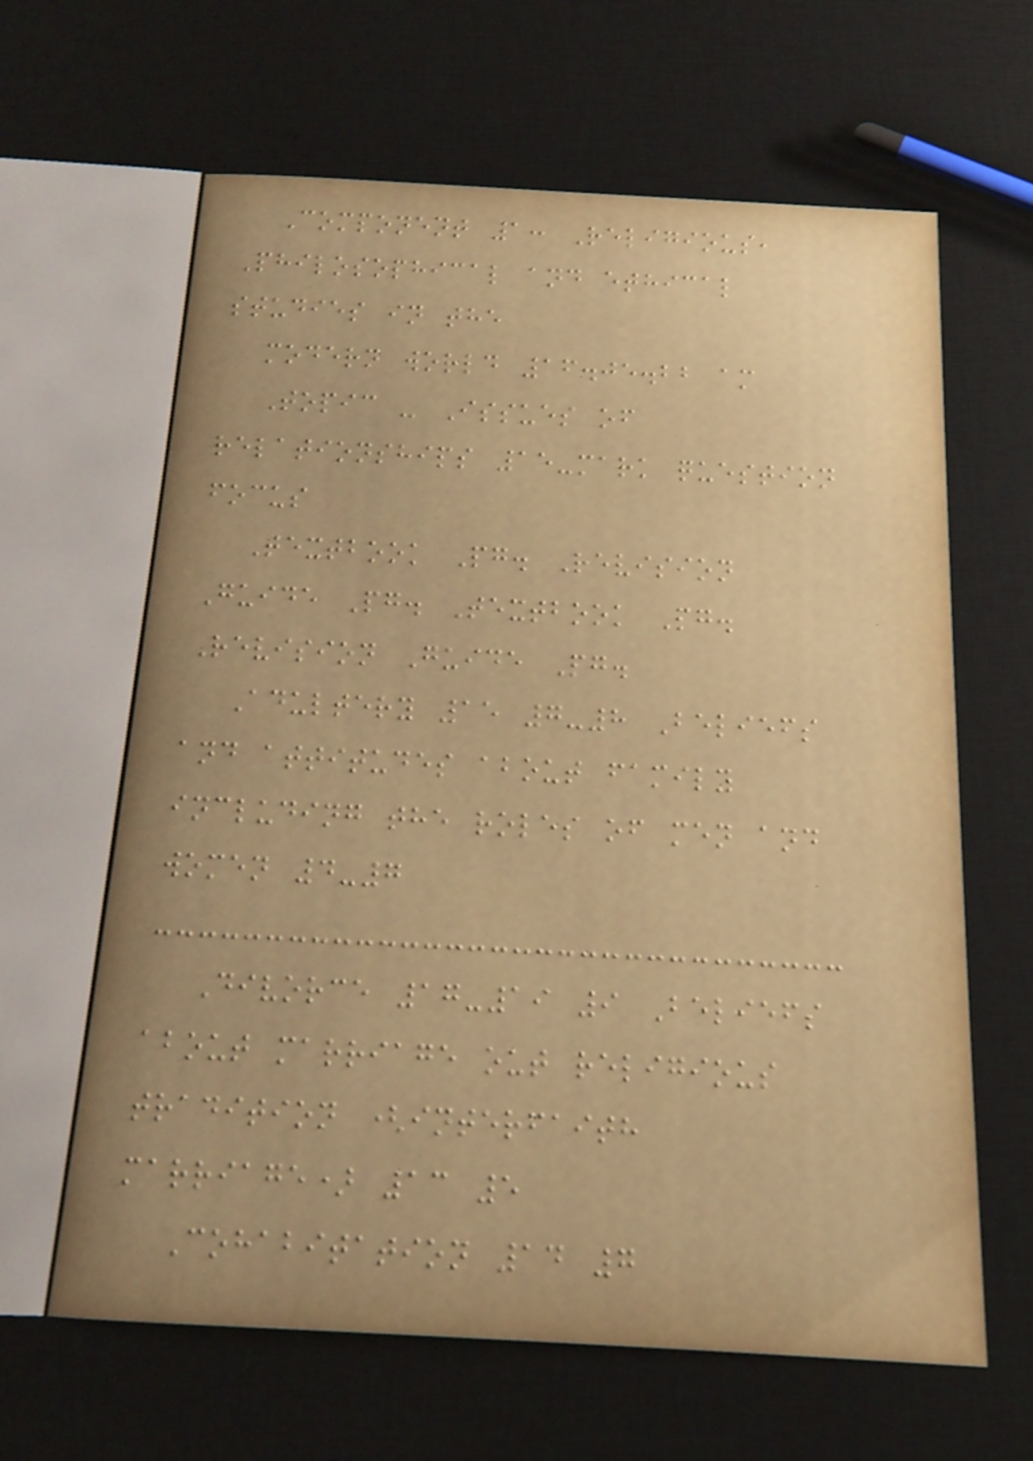Component 1: Religious,
Philosophical and ethical
studies in the
modern world 16.05.22 am
Topic - Issues of
relationships 15-mark question
focus
Textbook Pg. Revision
Guide Pg. Textbook Pg.
Revision Guide Pg.
Adultery 15 7-8 Beliefs
and attitudes about family
including the roles of men and
women 4-7
Divorce 17-19 9 Beliefs
about marriage out religious
tradition (interfaith
marriage) 13 5
Cohabitation 14 7
